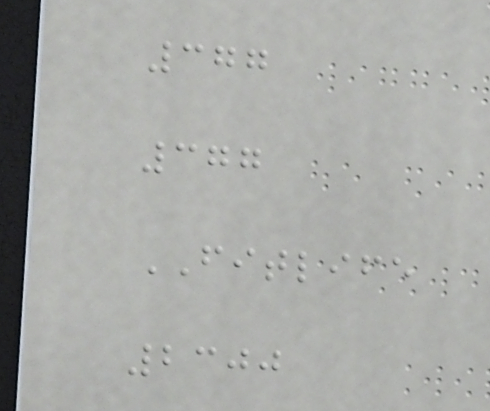377
377
FITLIFE
2300
